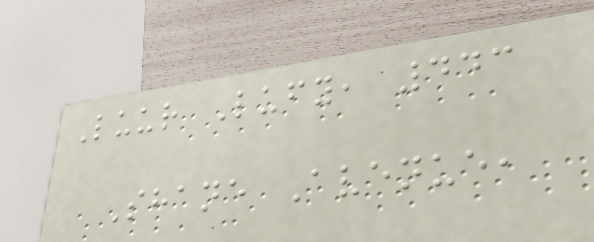Luur Lufy, 443
Shane Avenue,
